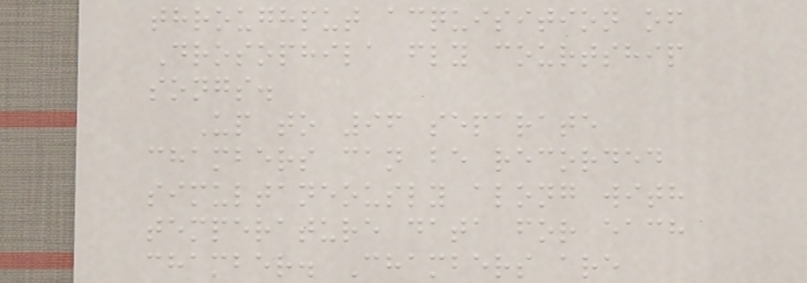throughput acquisition of
Drosophila fly courtship
songs.
Up to 96 separate
chambers can be recorded
simultaneously along with
temperature data for each
chamber. Chambers are
